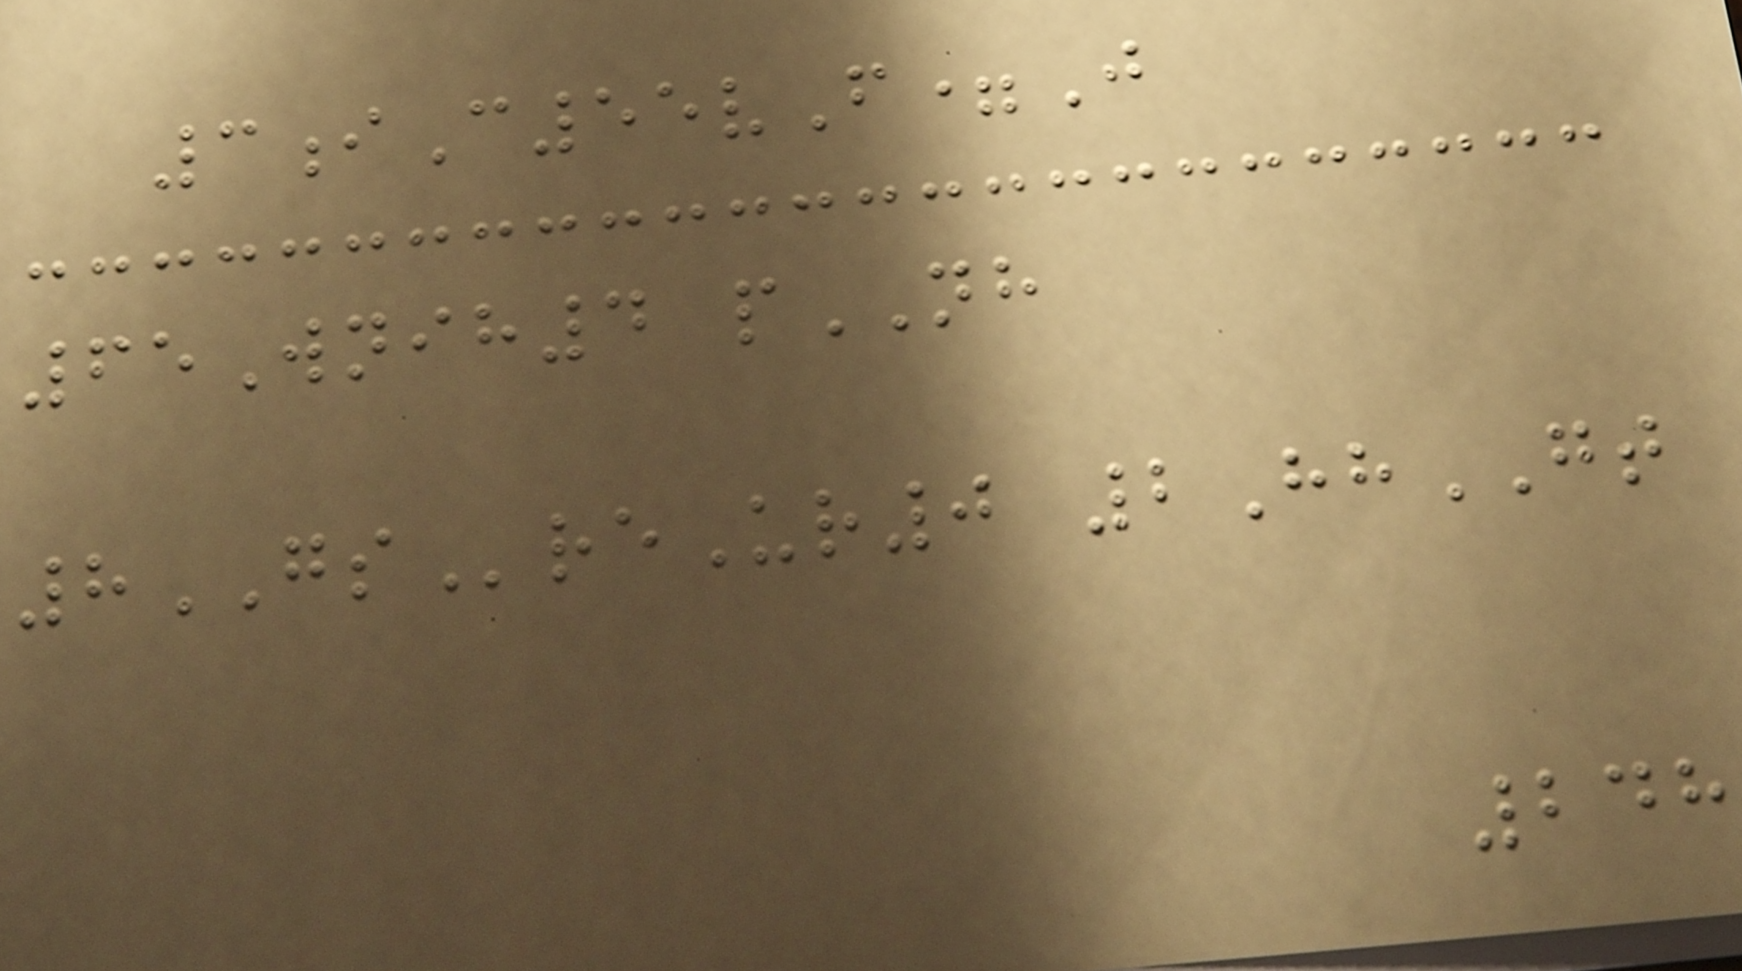3iC55vF=J
65Wnih4 pNH
8GSreUr0 2HhGT
248
